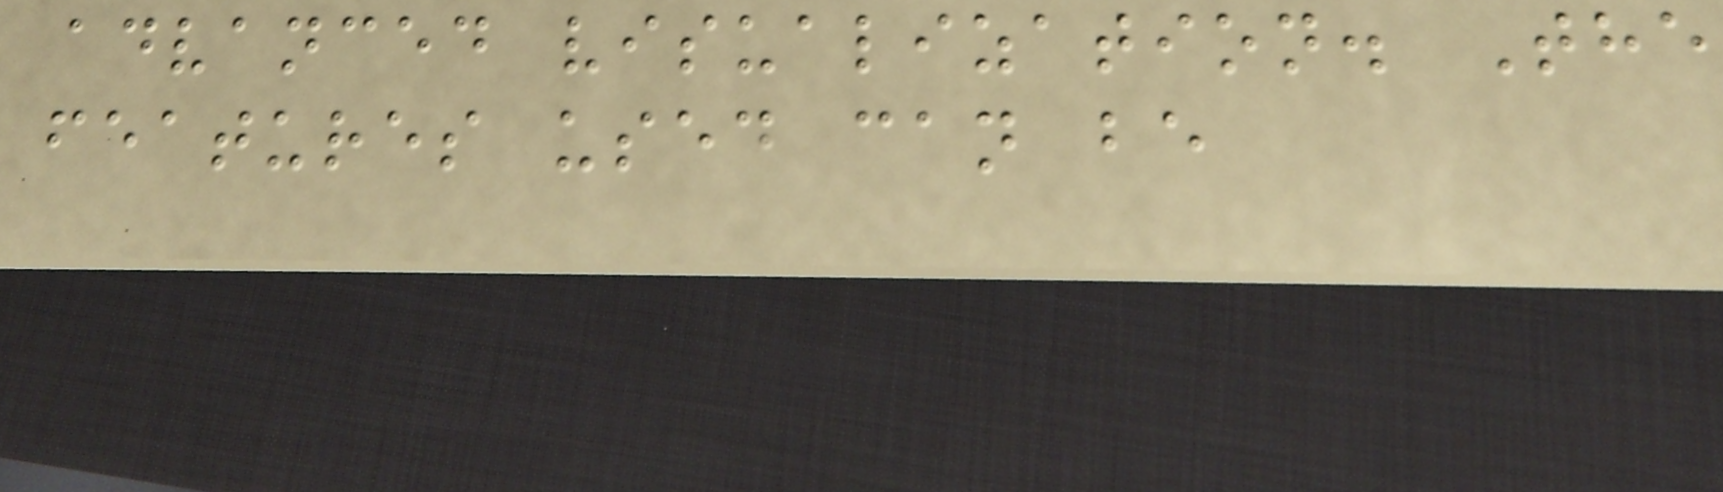advanced visualization. The
features used can be
